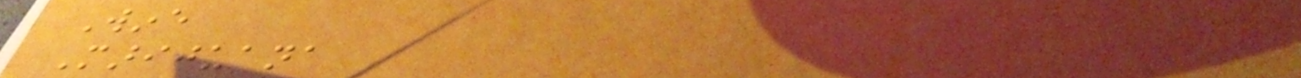Wine
Marijuana
